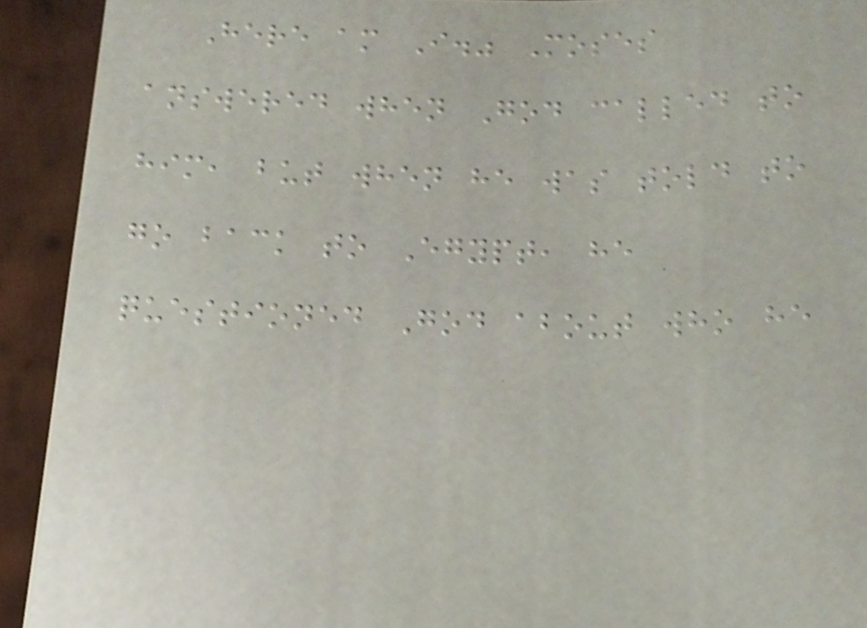Here am I." Moses
answered when God called to
him, but when he was told to
go back to Egypt, he
questioned God about who he
